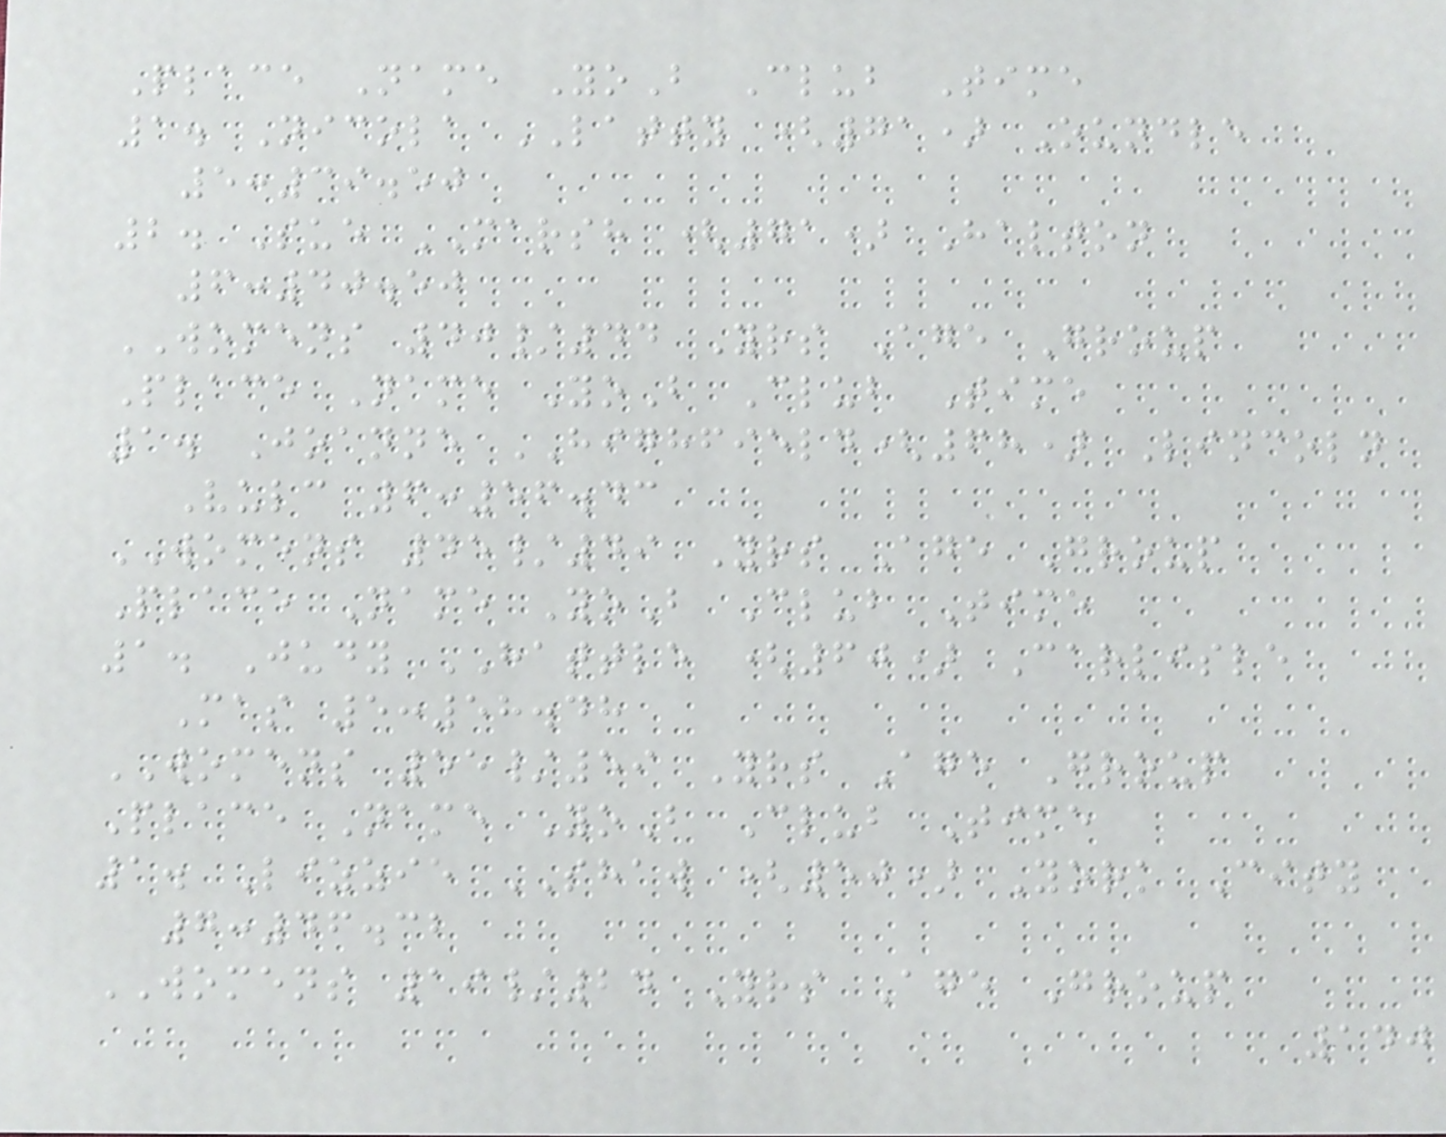Place Name YoB Club Time
1. Nicola LATTY (71) Oundle
5:39.50
2. Sue MARSH (71) Halton
6:40.50
WOMENS 40/44 Yrs Age Group
Place Name YoB Club Time
1. Joanne HIGHFIELD(68) Lincoln
Vulc 6:56.43
WOMENS 45/49 Yrs Age Group
Place Name YoB Club Time
1. Judy HATTLE (60) Carlisle
Mas 5:58.48
WOMENS 55/59 Yrs Age Group
Place Name YoB Club Time
1. Lizzie SHAW (50) York City
7:46.32
WOMENS 19/24 Yrs Age Group
140
